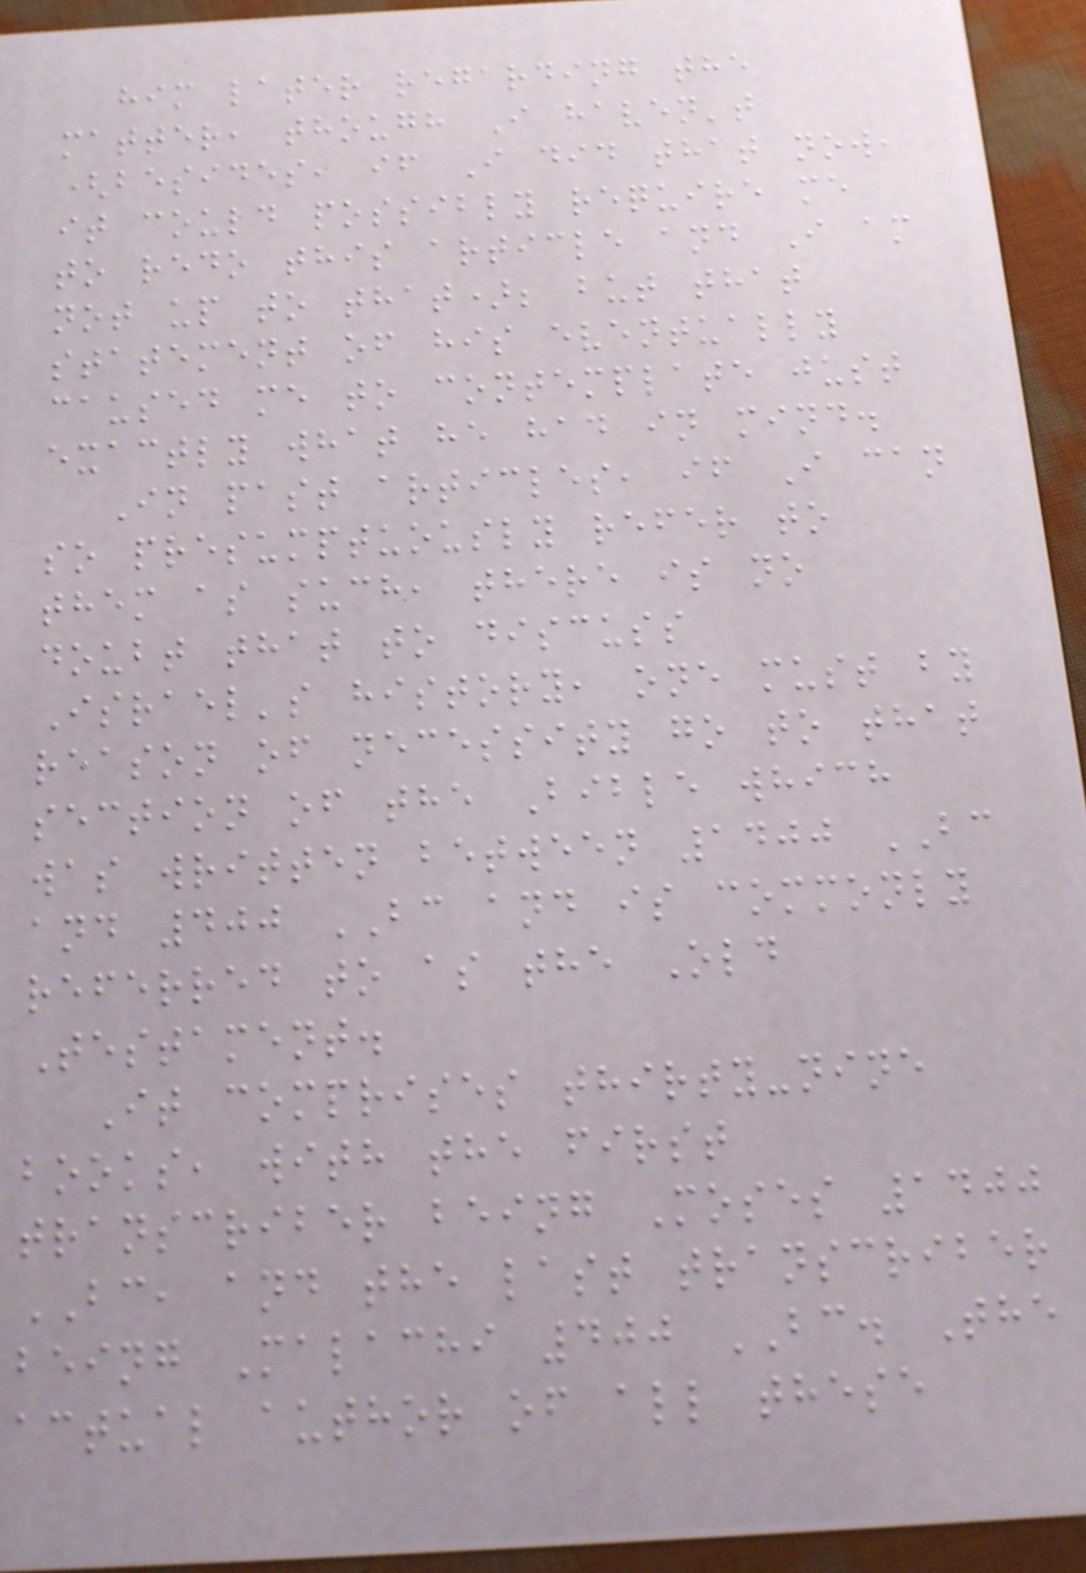him later regarding the
matter, though I haven't
(besides, if I did that now,
it could possibly require me
to redo this article and I am
not up to that); but that
statement of his eventually
caused me to contemplate just
exactly what he had in mind.
In past articles, if I can
so presumptuously refer to
them as such, there is no
doubt that to discuss
Israel's history, one must by
reason of necessity go to that
section of the Bible which
was written between 1400 BC
and 400 BC and is commonly
referred to as the Old
Testament.
It comprises thirty-nine
books, with the first
transcriber being Moses 1400
BC, and the last transcriber
being Malachi 400 BC. The
actual author of all these
